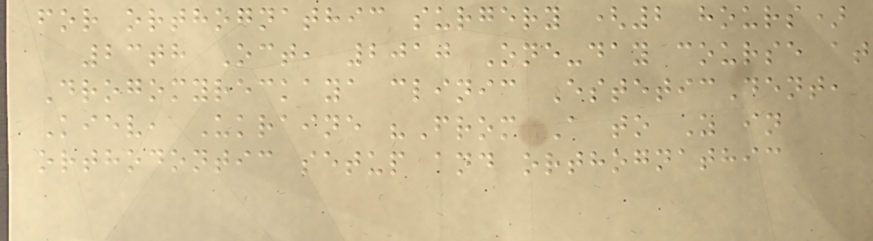for orthognathic surgery (2 hours)
23th Oct, 2010 One-day course at
Drogomyreckaya clinic EsteticDent,
Kiev, Ukraine "From A to Z in
orthodontic setup and orthognathic
